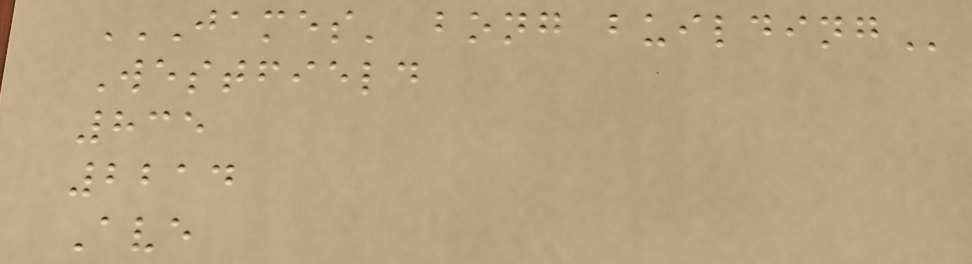JAMES' BONG BUILDING
Westfield
835
2214
Ave
